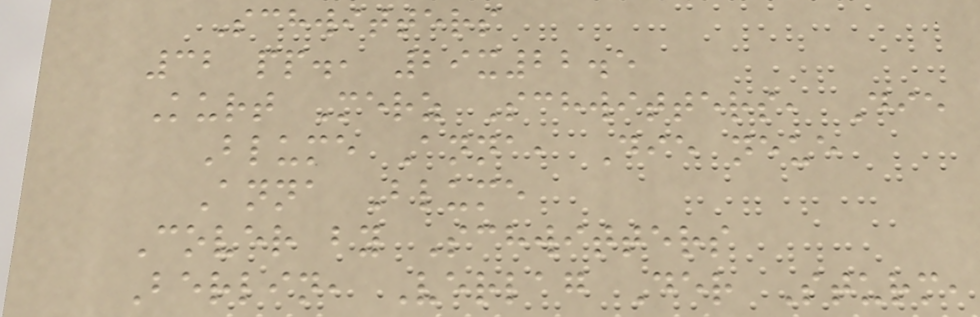Schwitters
32 pp., 29x22.5
Kurt Merz Schwitters, Die
Blume Anna, Die neue
Anna Blume
Cover by Schwitters
Berlin, Verlag Der Sturm,
